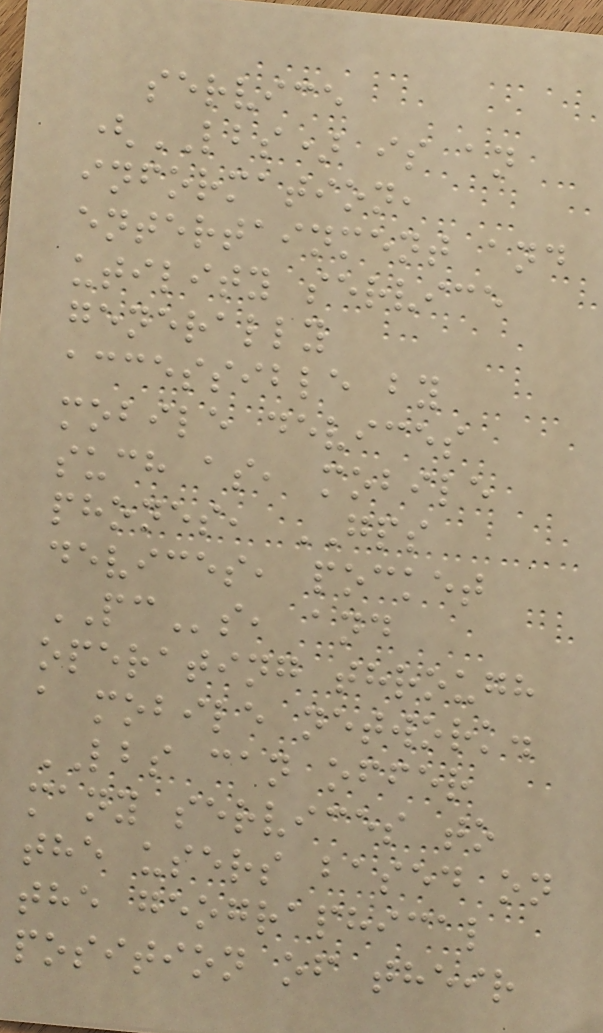service
(LBS) is an
information,
entertainment and
utility service
generally
accessible by
mobile devices
such as, mobile
phones, GPS
devices, pocket
PCs, and
operating through
a mobile network.
LBS can offer
many services to
the users based on
the geographical
position of their
